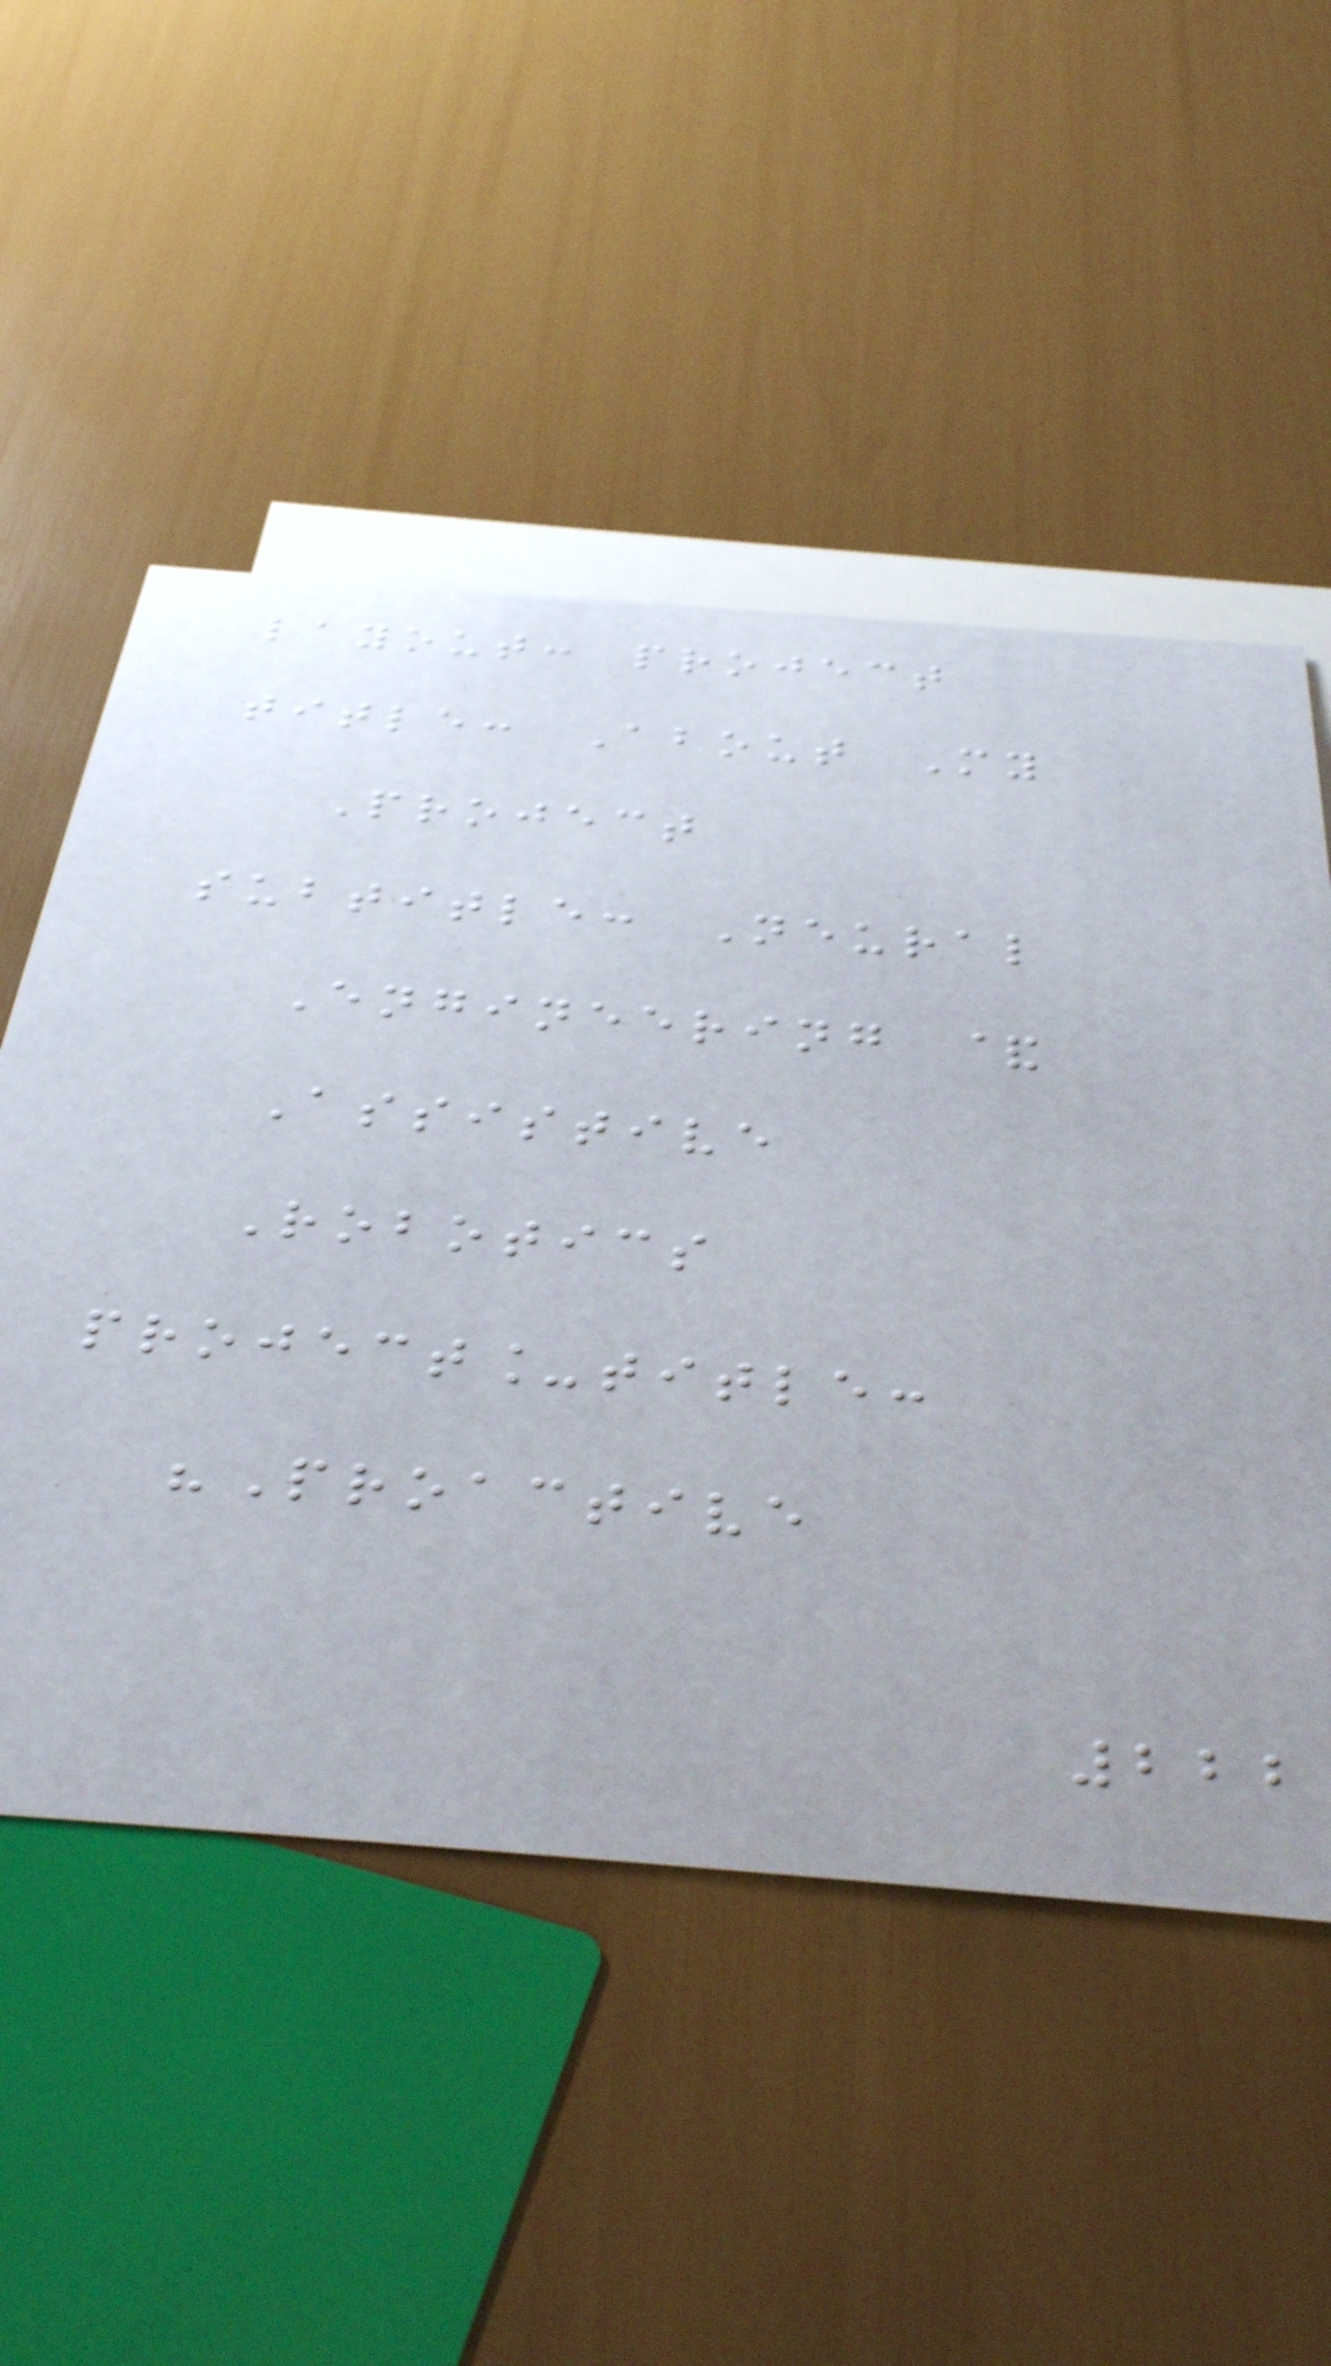layout: project
title: About My
Project
subtitle: Neural
Engineering &
Assistive
Robotics
project_title:
"Proactive
222
